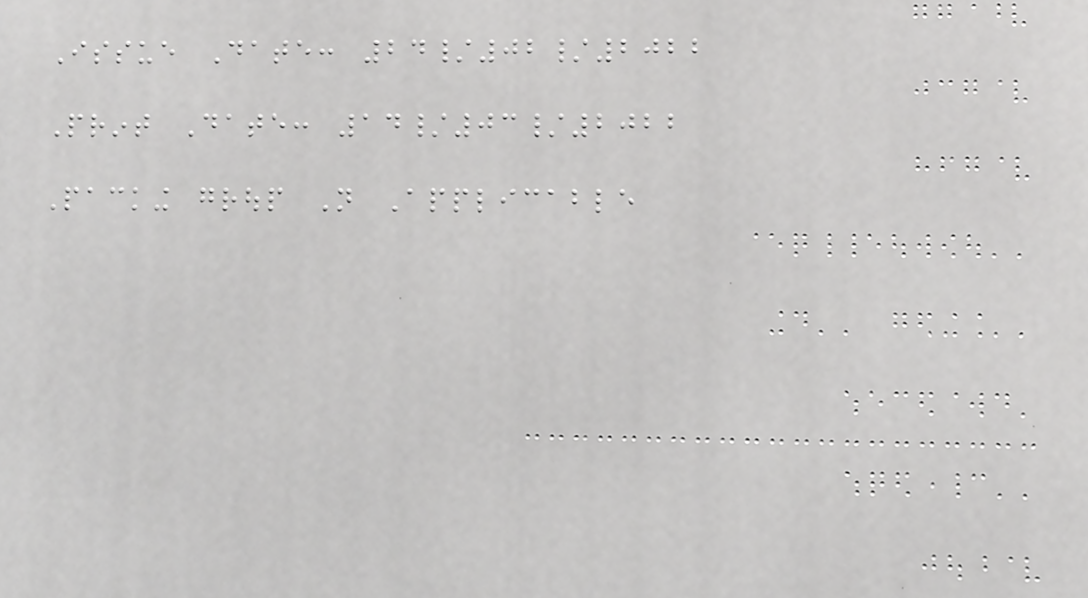Issue Date: 24/02/2022
Print Date: 14/03/2022
Packing group Not Applicable
